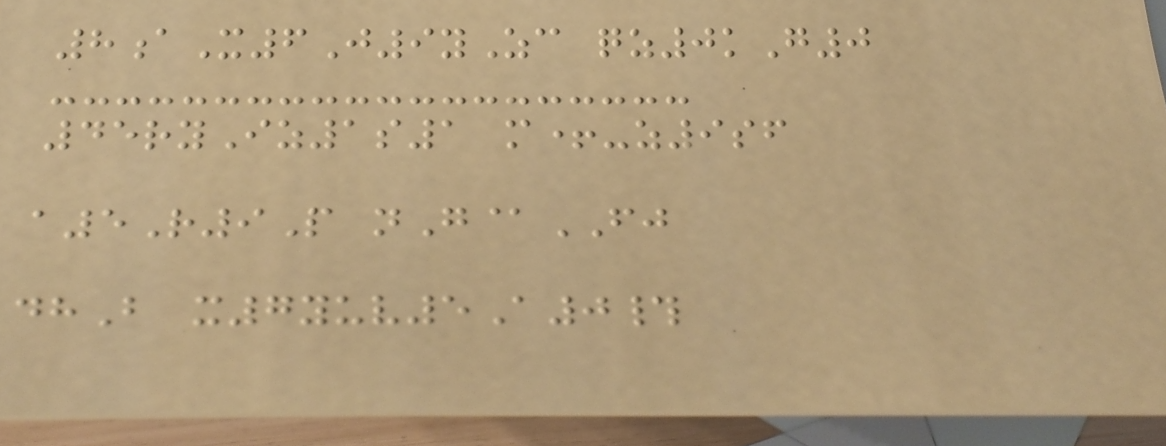8aX6J9yZc qz0kG0
45ryIz1s1 m+-z9sf
a5R9P nG@FJ
dhB x7yuv5A0#
